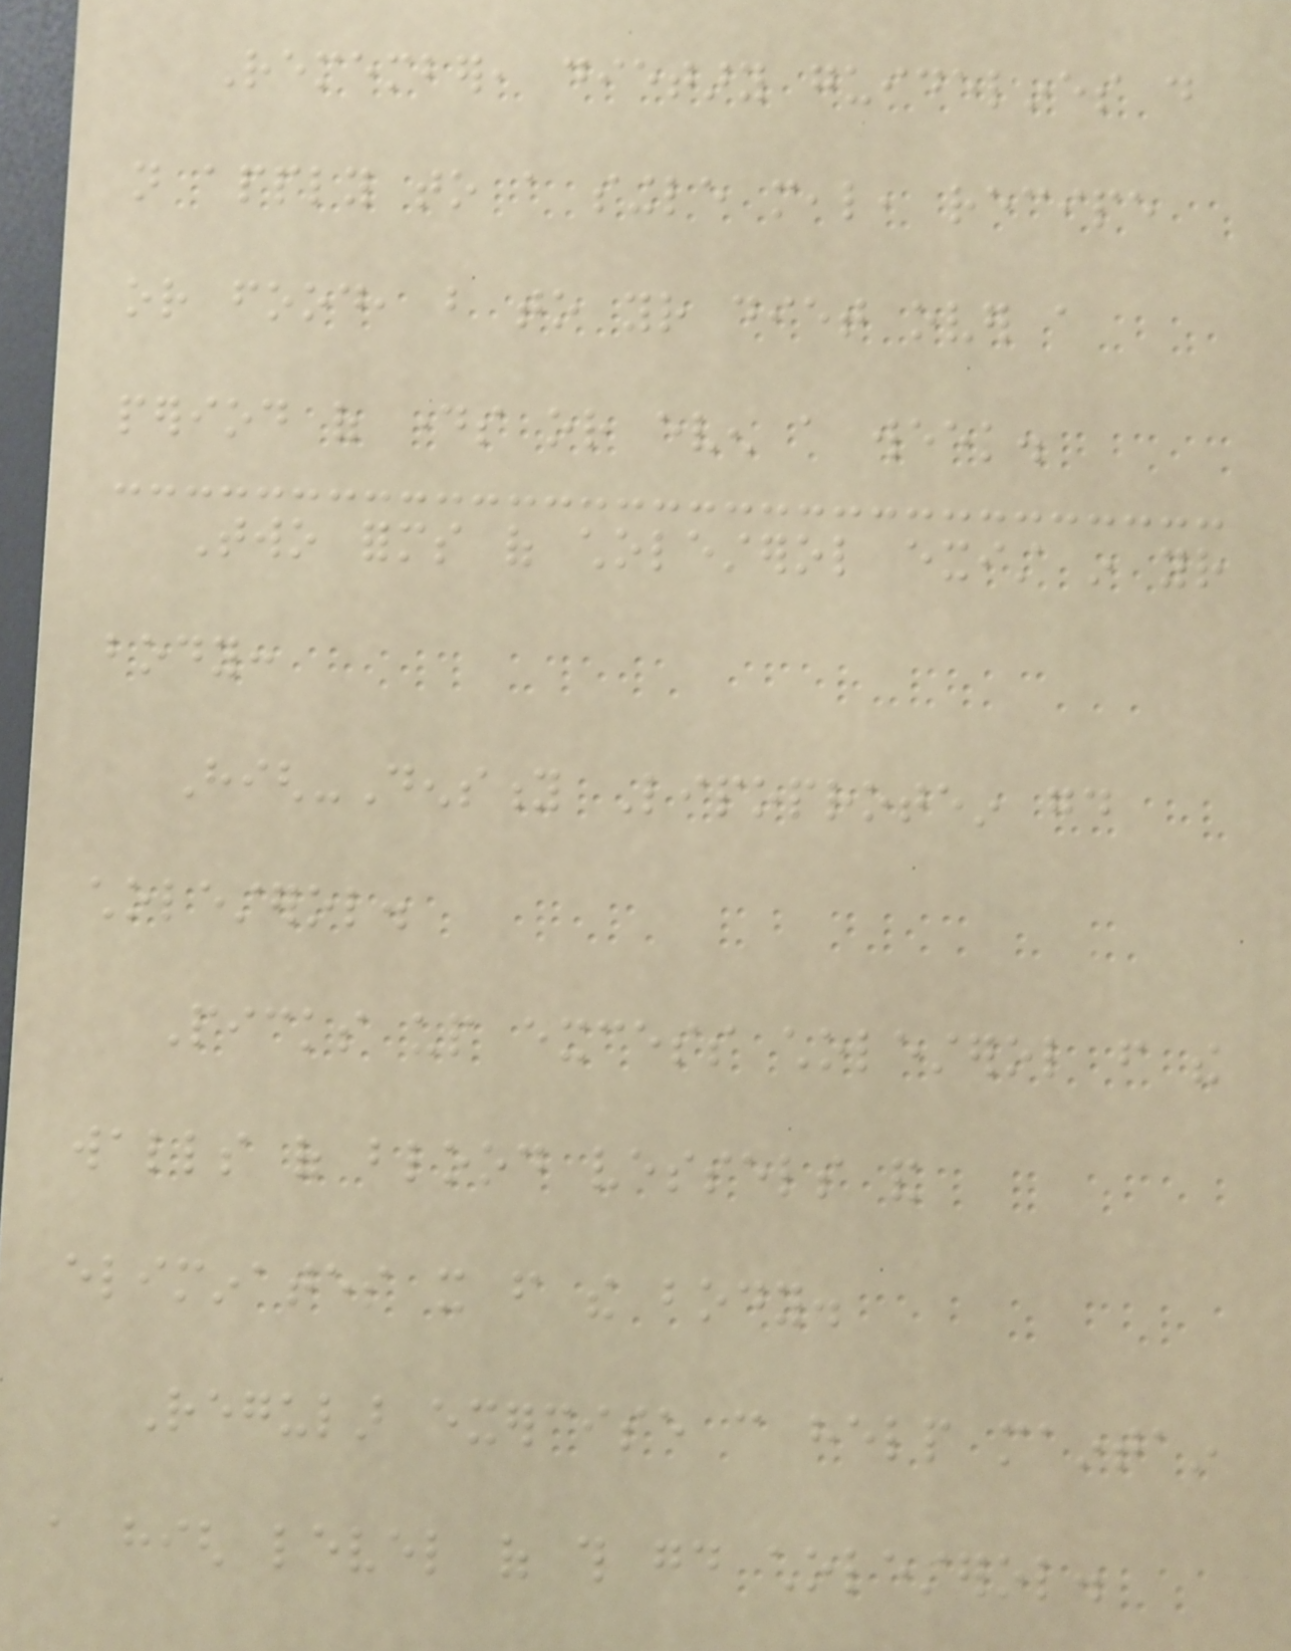Remember, dietary guidelines do
not apply to a single meal, recipe
or food, but to your diet over a
period of days or even a week.
Two forms of cholesterol exist in your
body:
High-Density Lipoprotein good
cholesterol.
Picks up excess cholesterol from the
walls of blood vessels and
eliminates it from the body.
Regular exercise can help maintain
a high level of this good cholesterol.
